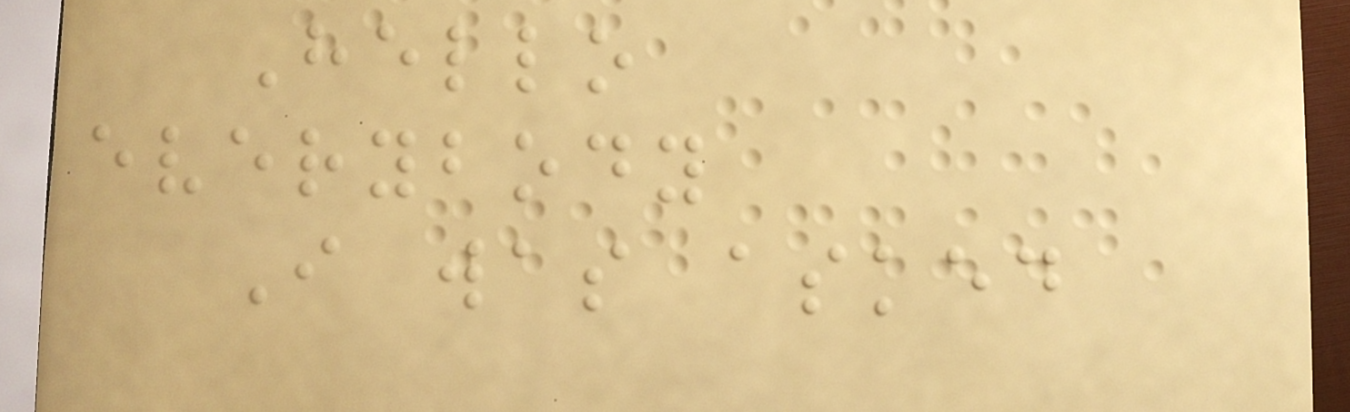Hello
everybody
I was asked
